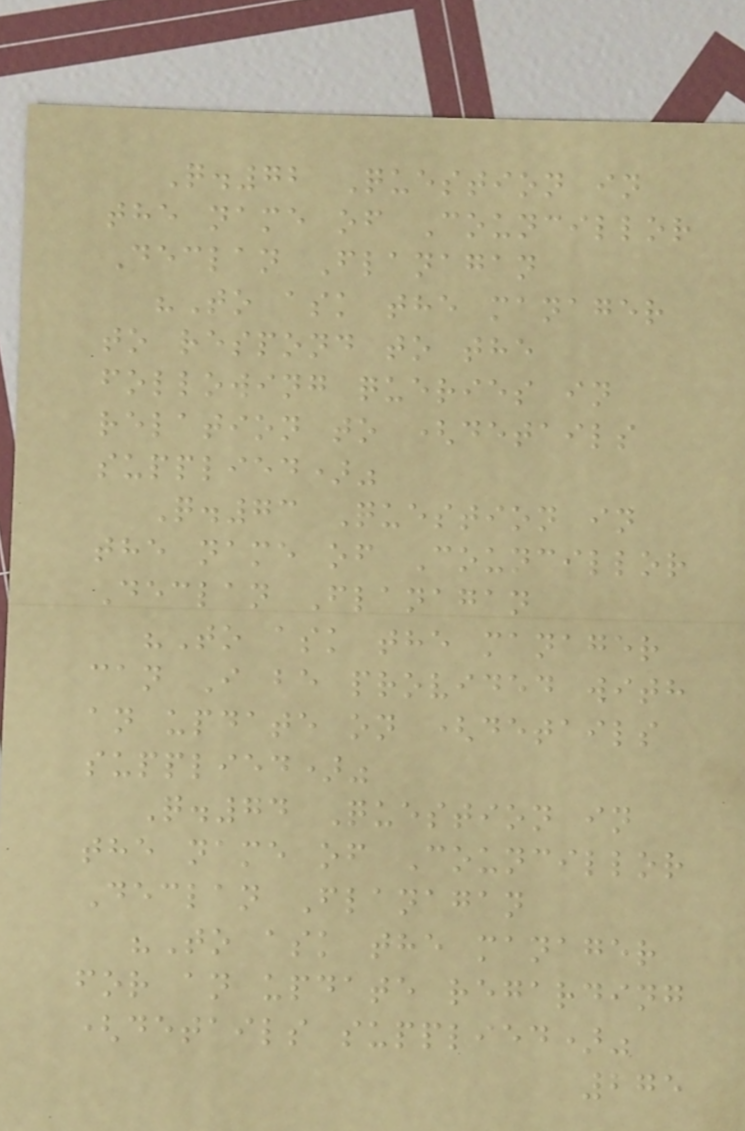Q.72 Question in
the name of Councillor
Declan Flanagan
"To ask the manager
to respond to the
following queries in
relation to (details
supplied)"
Q.73 Question in
the name of Councillor
Declan Flanagan
"To ask the manager
can I be provided with
an update on (details
supplied)"
Q.74 Question in
the name of Councillor
Declan Flanagan
"To ask the manager
for an update regarding
(details supplied)"
275
